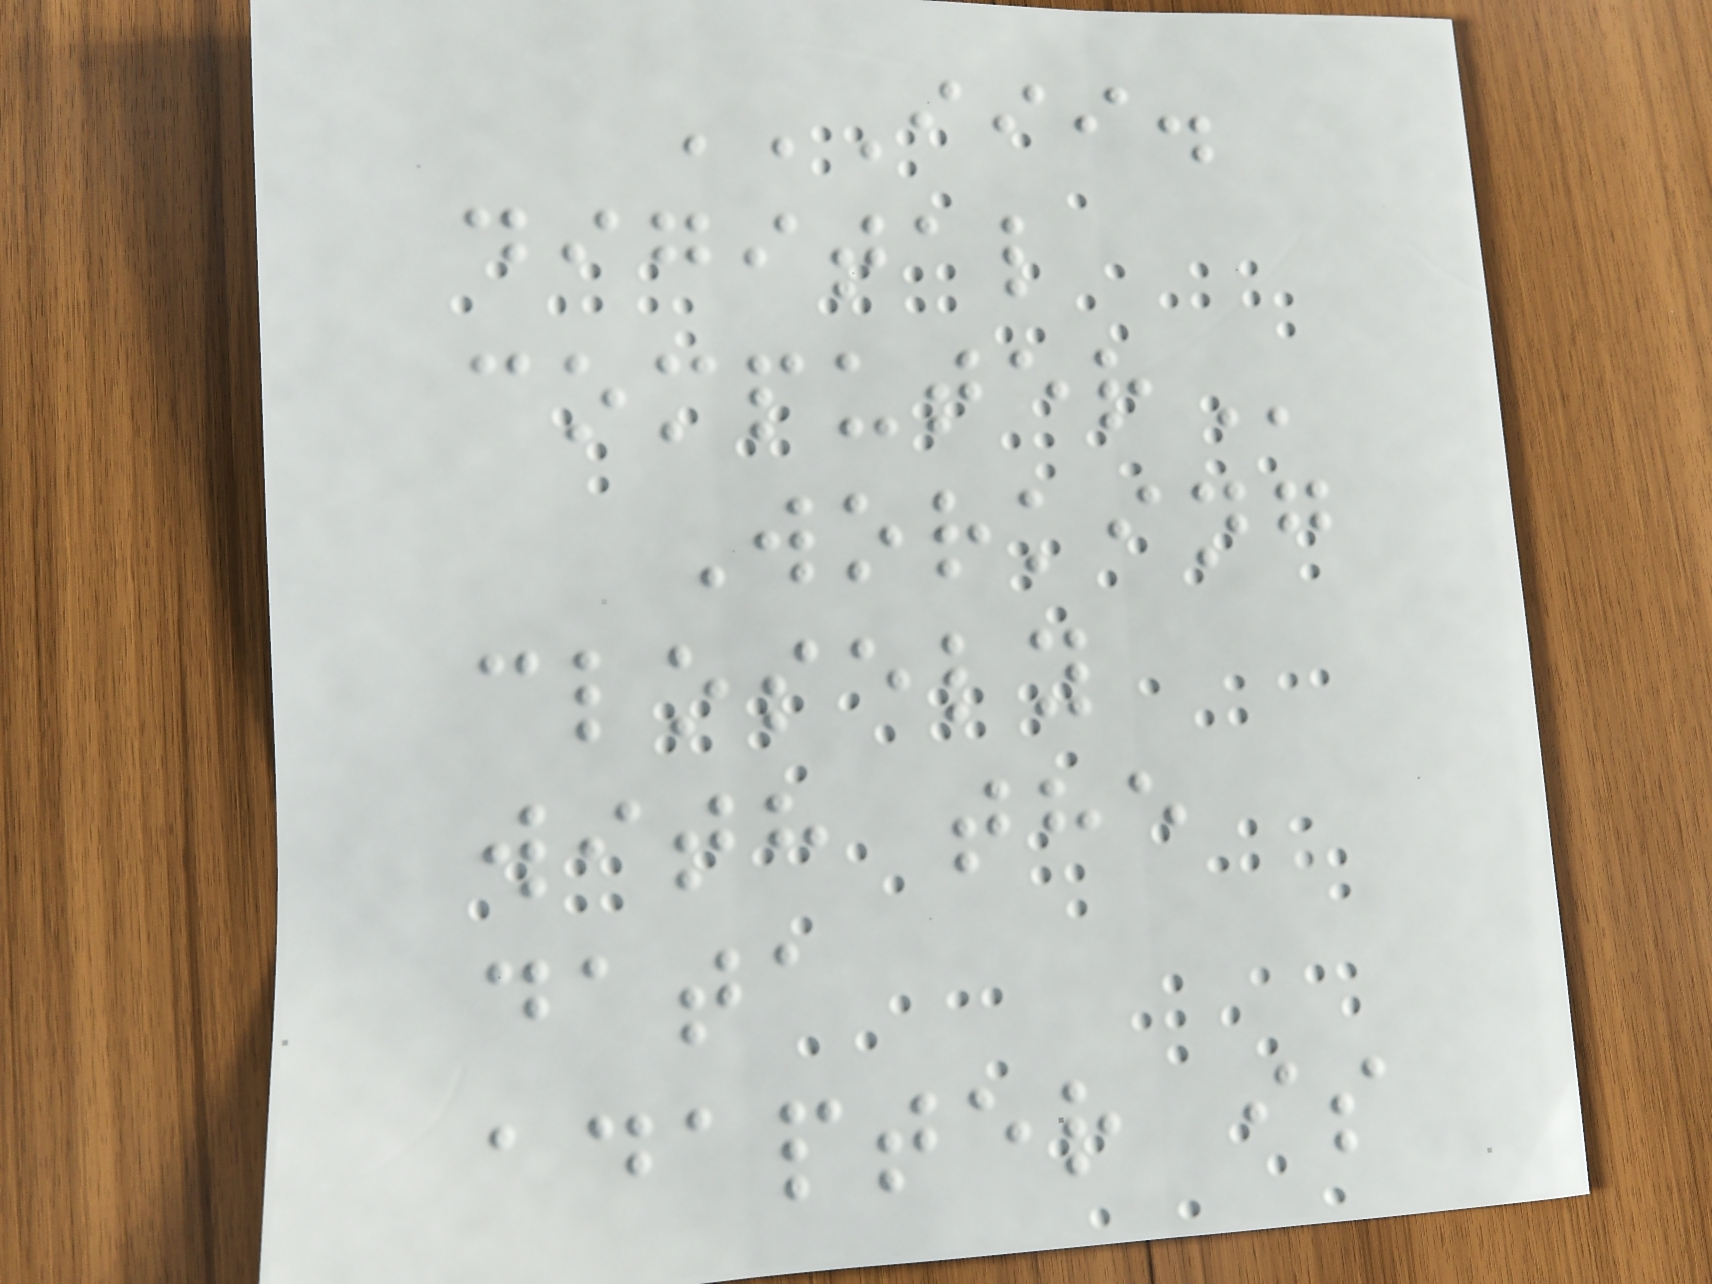III.
DIGITAL
COMPUTER
Working
closely
with the
data
adapter is
